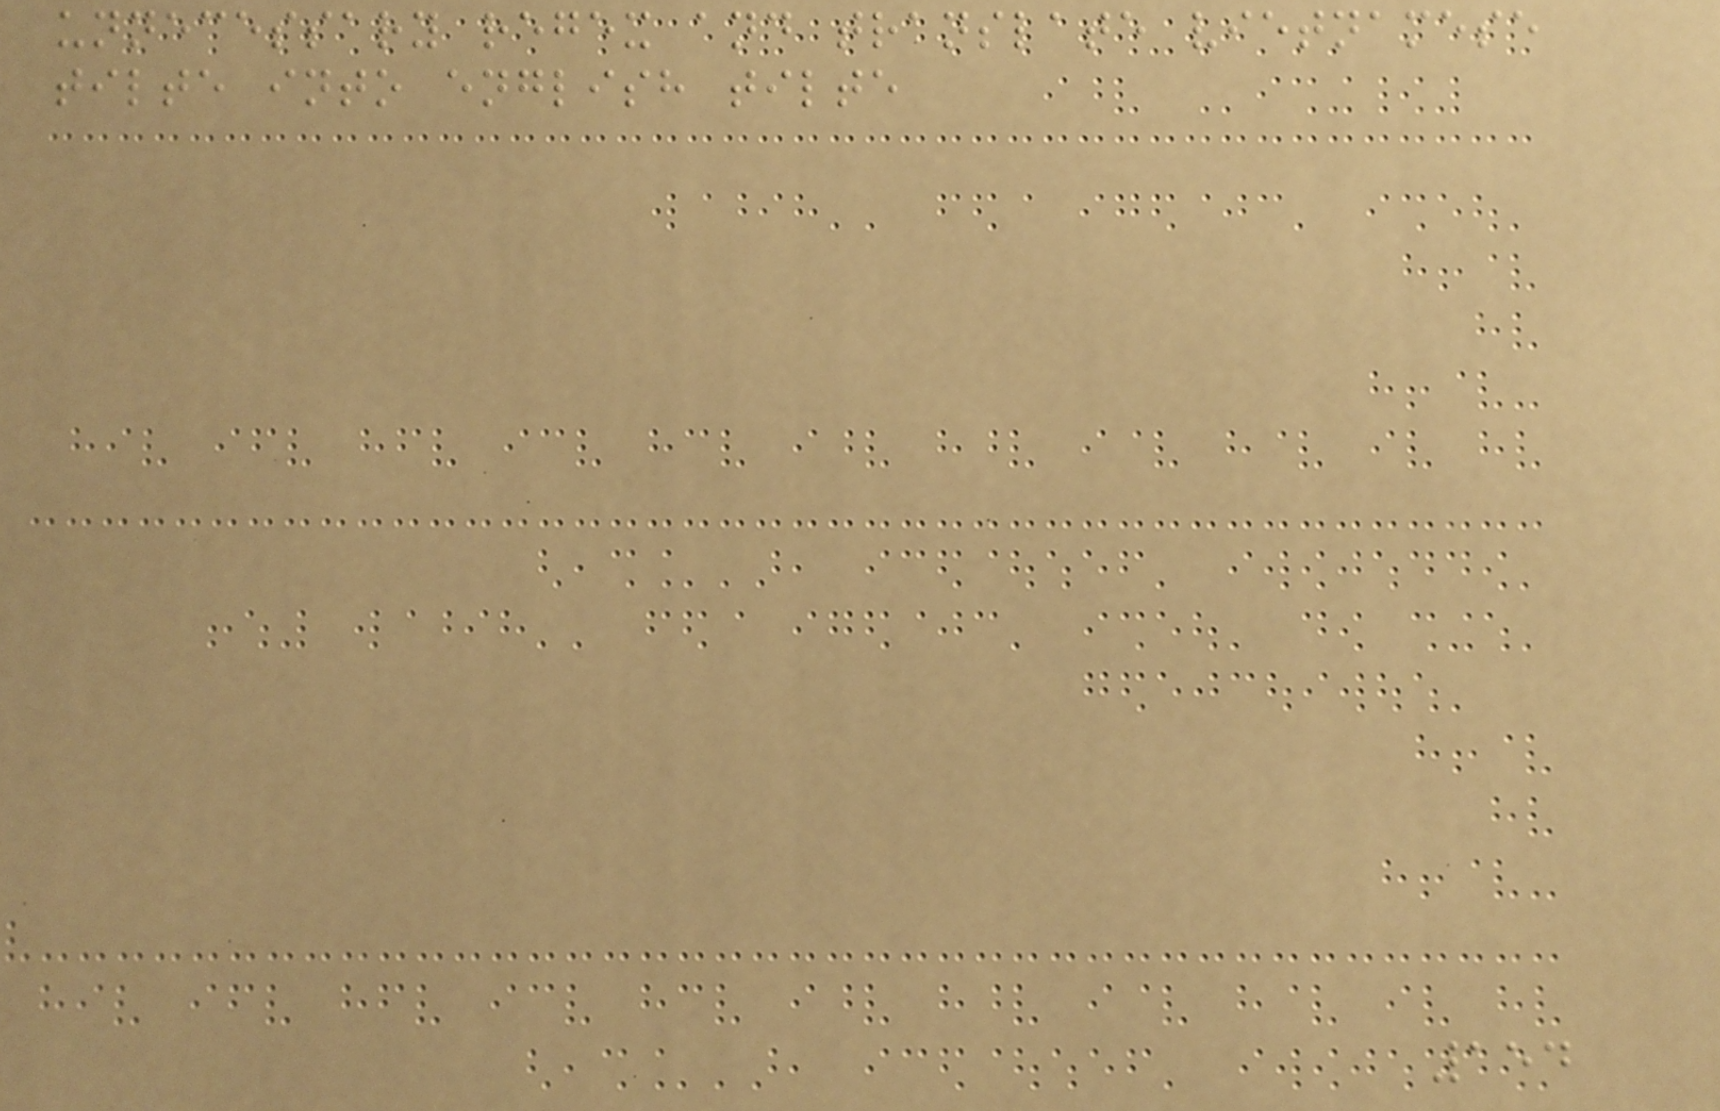unnecessary regex and translate vietnamese
tilte into english tilte
154
